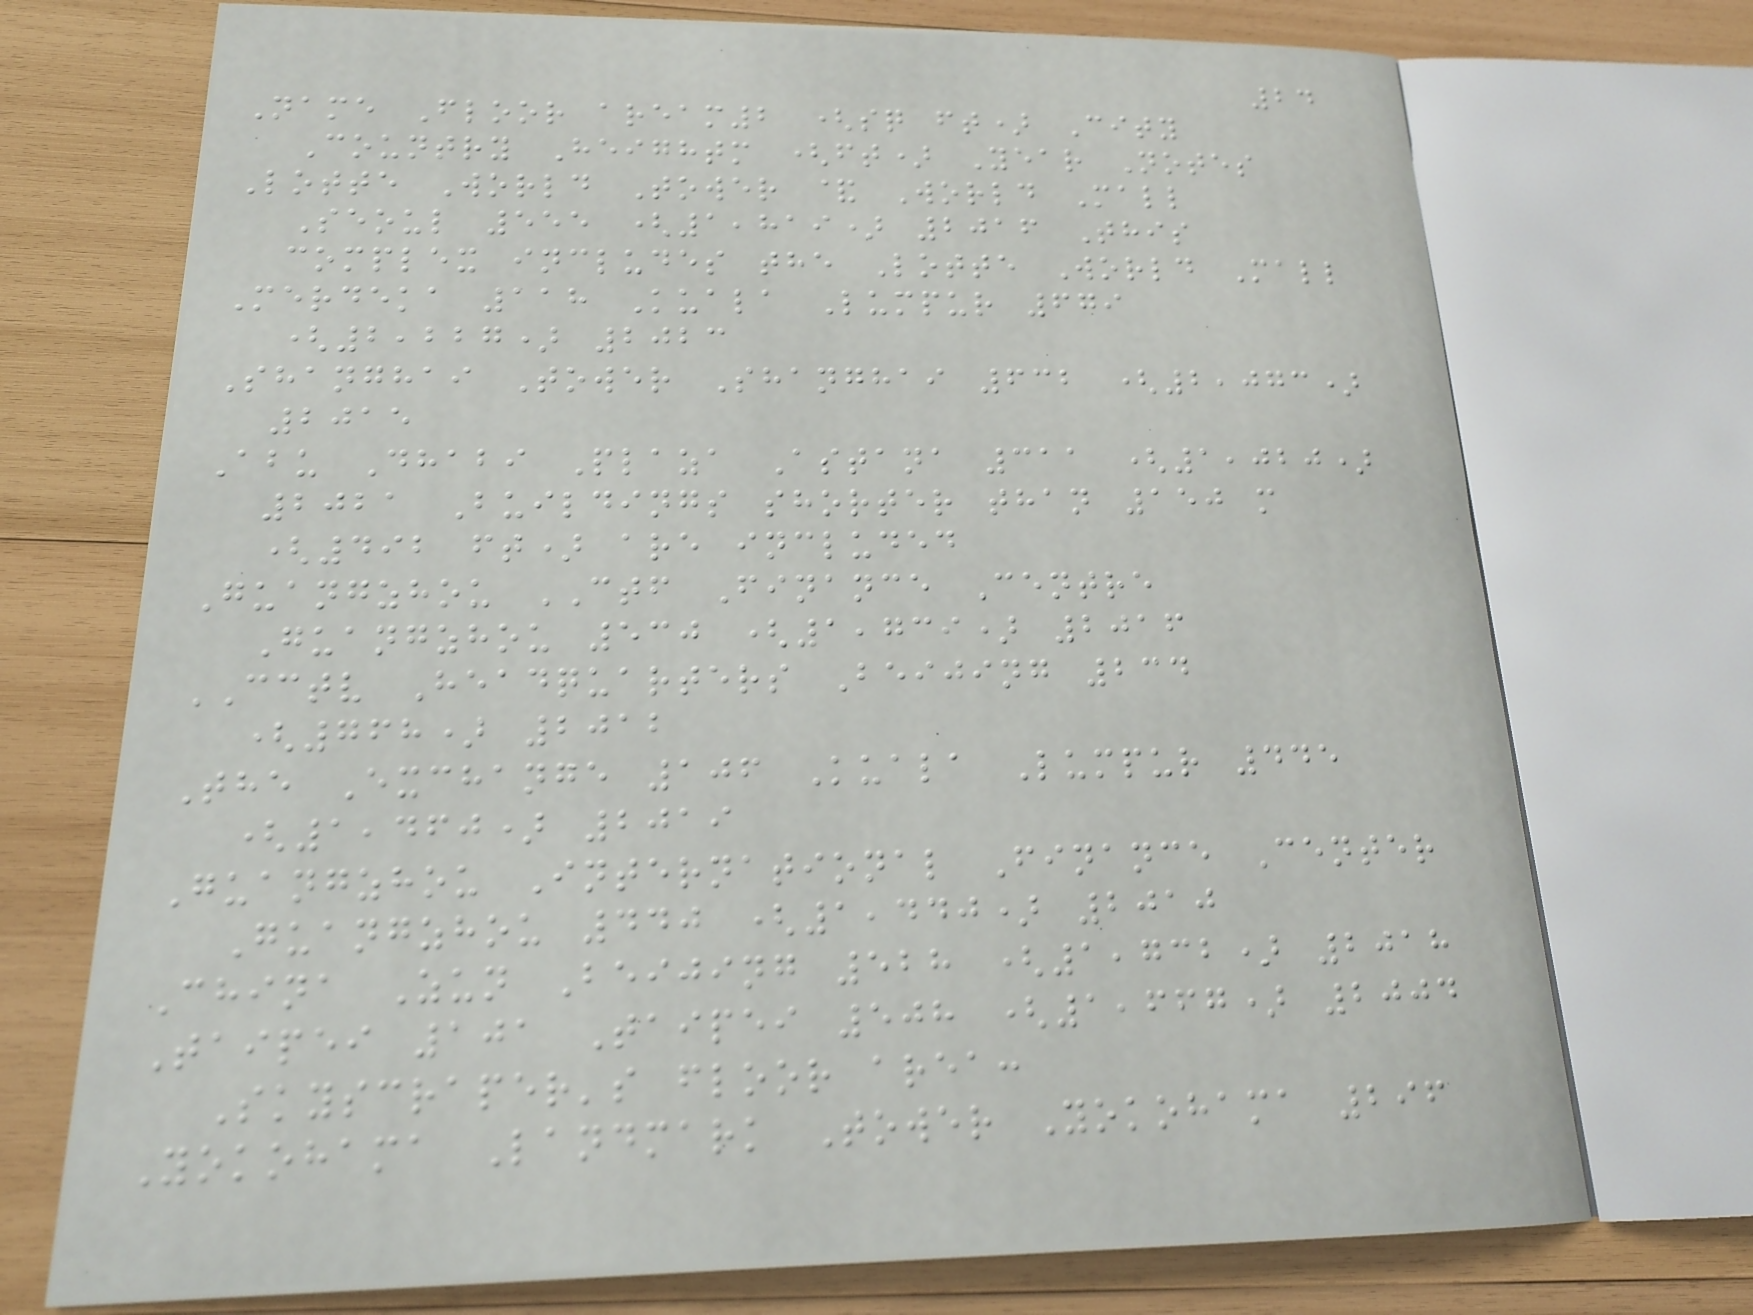24
Name Floor aream2 (sq ft) City
Country Heightm (ft) Year Notes
Lotte World Tower & World Mall
Seoul 555 (1,819) 2016 This
complex includes the Lotte World Mall
Merdeka 118 Kuala Lumpur 679
(2,227) 2023
Shanghai Tower Shanghai 632 (2,073)
2015
Abu Dhabi Plaza Astana 311 (1,020)
2021 Buildings shorter than 150 m
(492 ft) are included
Guangzhou CTF Finance Centre
Guangzhou 530 (1,739) 2016
CCTV Headquarters Beijing 234
(768) 2012
The Exchange 106 Kuala Lumpur 445
(1,460) 2019
Guangzhou International Finance Center
Guangzhou 440 (1,440) 2010
China Zun Beijing 528 (1,732) 2018
Taipei 101 Taipei 508 (1,667) 2004
Skyscraper's floor area:
Yokohama Landmark Tower Yokohama 296
